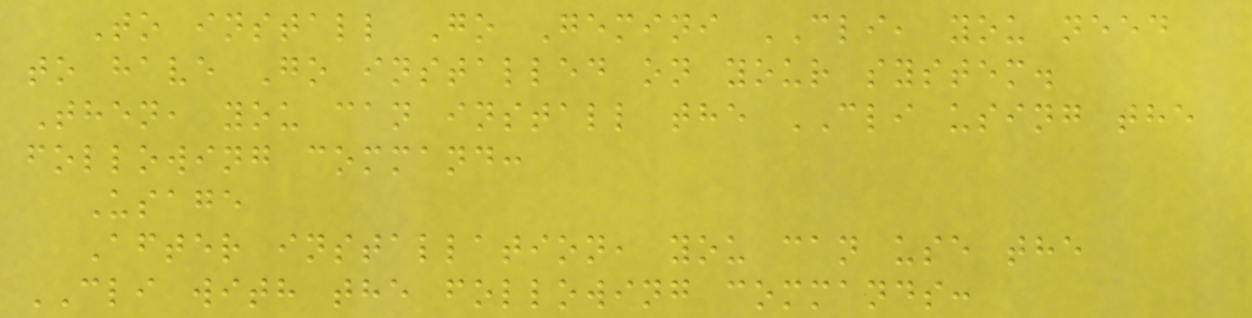To install Go Gemini CLI, you need
to have Go installed on your system.
Then, you can install the CLI using the
following command:
Usage
After installation, you can use the
CLI with the following commands:
